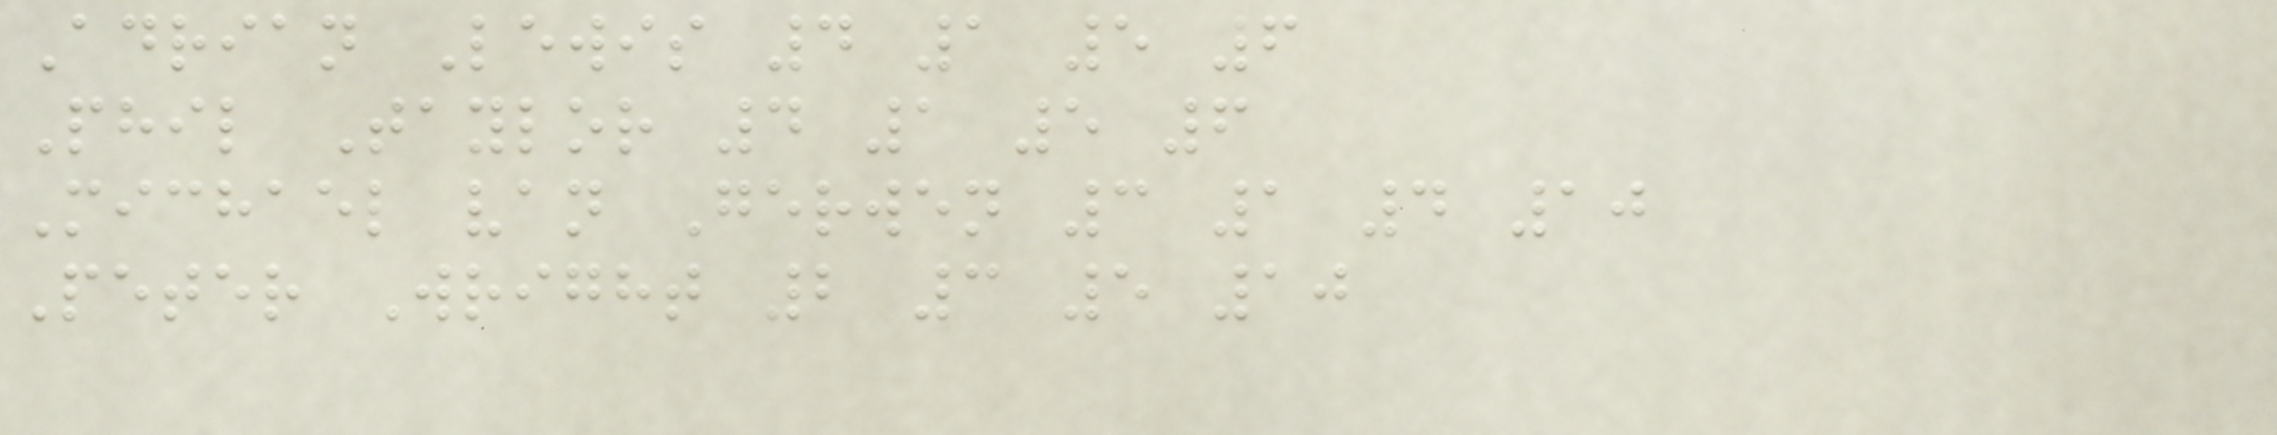Adrian Lewis 4 1 5 6
Phil Taylor 4 1 5 6
Michael van Gerwen 3 1 4 10
Peter Wright 2 3 5 10
